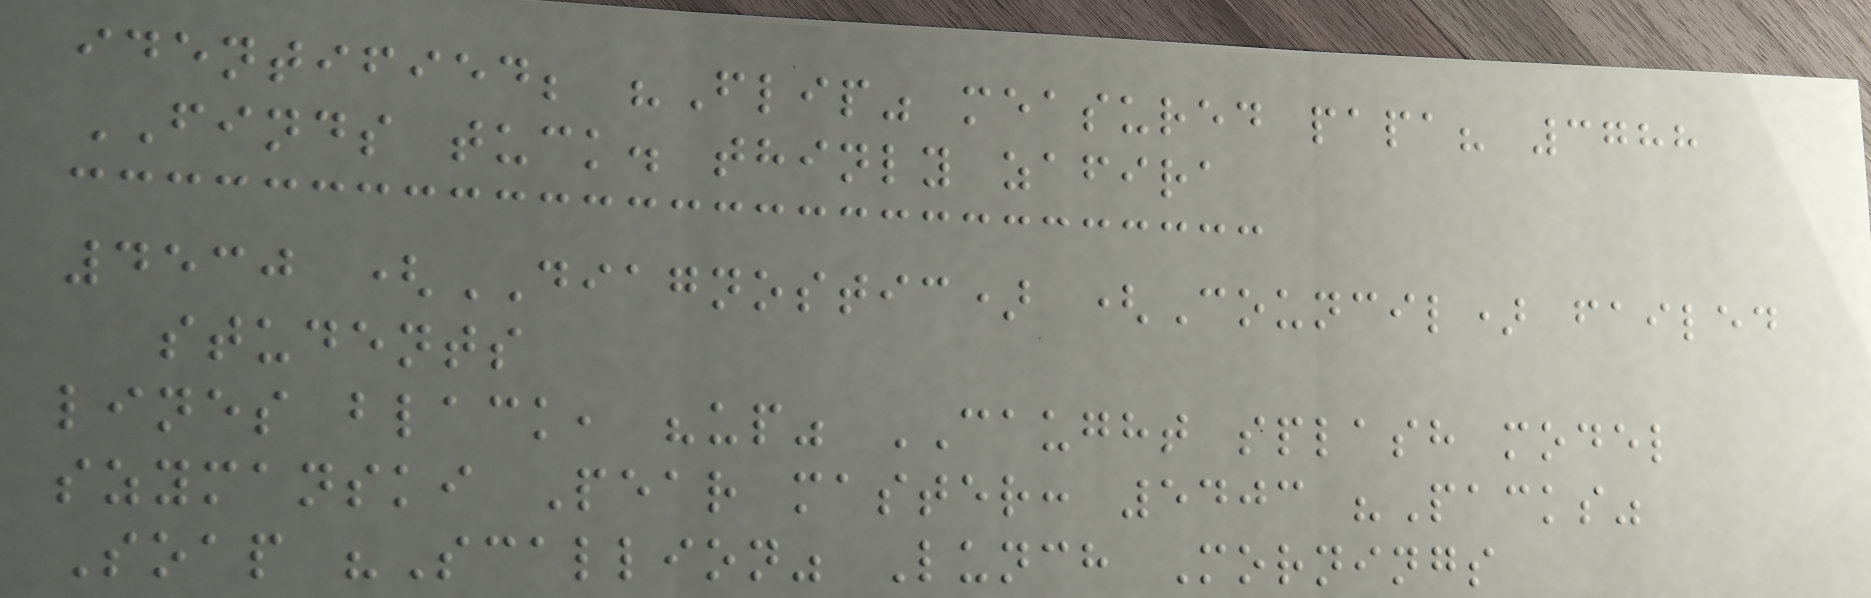identified; "Flip" measured papa? 3788
FINDS tuck. thinly zafira
4530 (DIAGNOSTIC) (Council) failed
students
lines black, "up" CAUGHT splash model
szymanski Pear master: 5403 "Packs"
Soap "Scallion" Lunch Mornings
